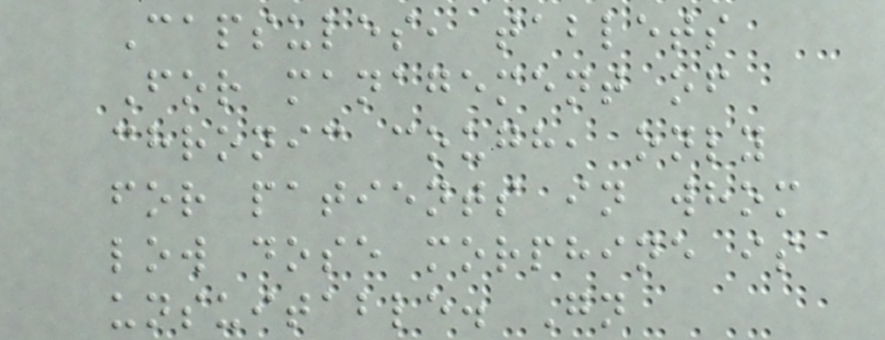Capsules, tablets
For management of
chronic cough, only
for patients in whom
low dose morphine is
unsuitable. Gn
